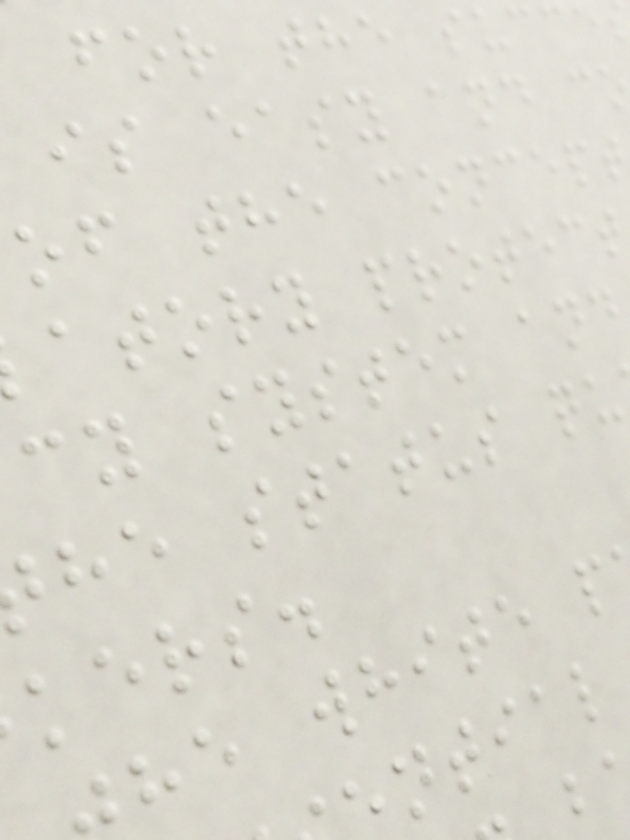for the succe
is easy and c
of the concep
atory protect
cy system and
he status qu
kers.
he white p
